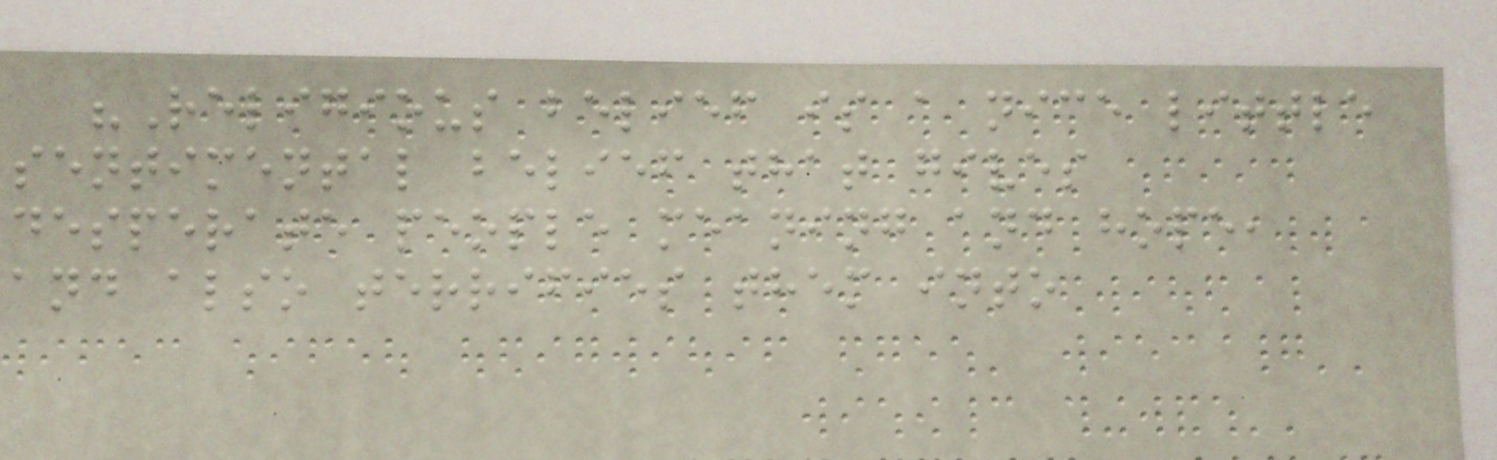"Religious belief is a nice little
sentimental belief that gives
desperate people meaning and hope,
and also terrifies them into
